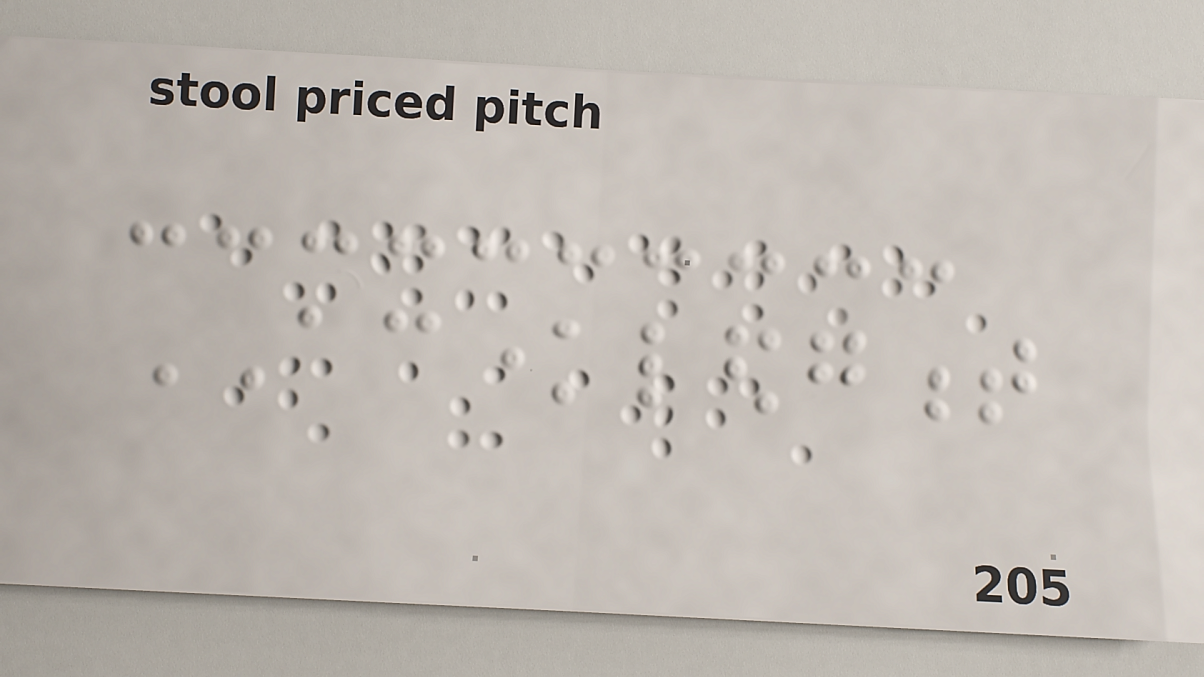ACKNOWLEDGMENT
